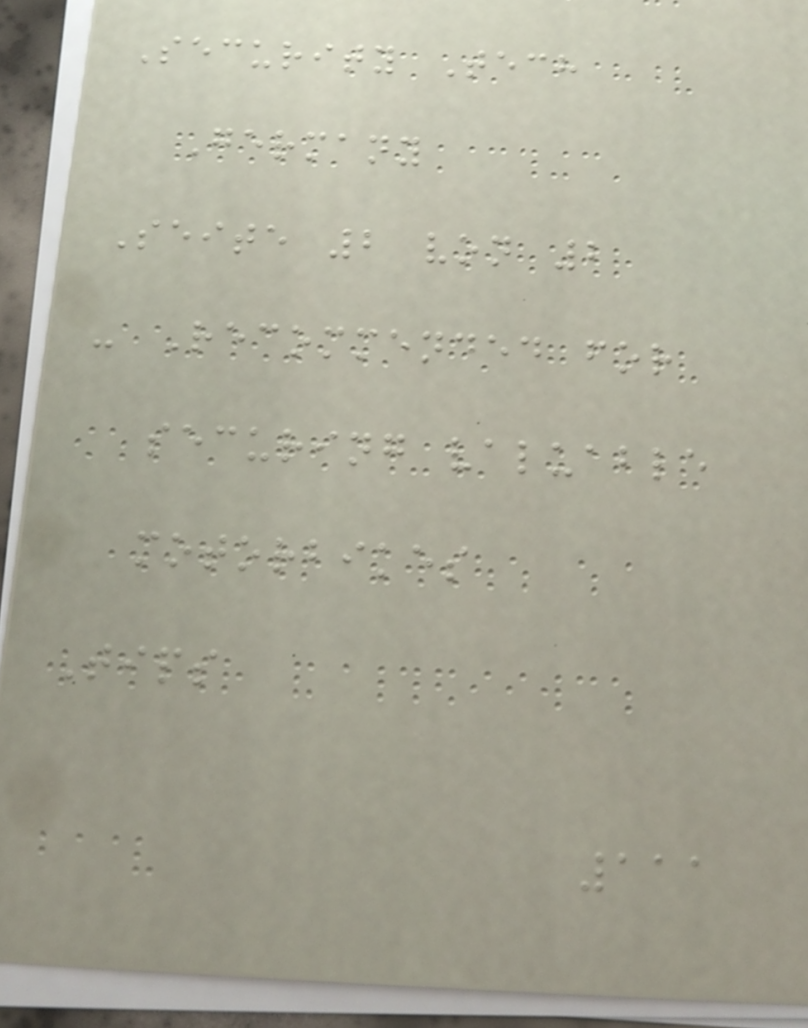Security Tech
Germany
Seite 2 von 2
- Recommended for
securing valuable
motorbikes
Tips
111
